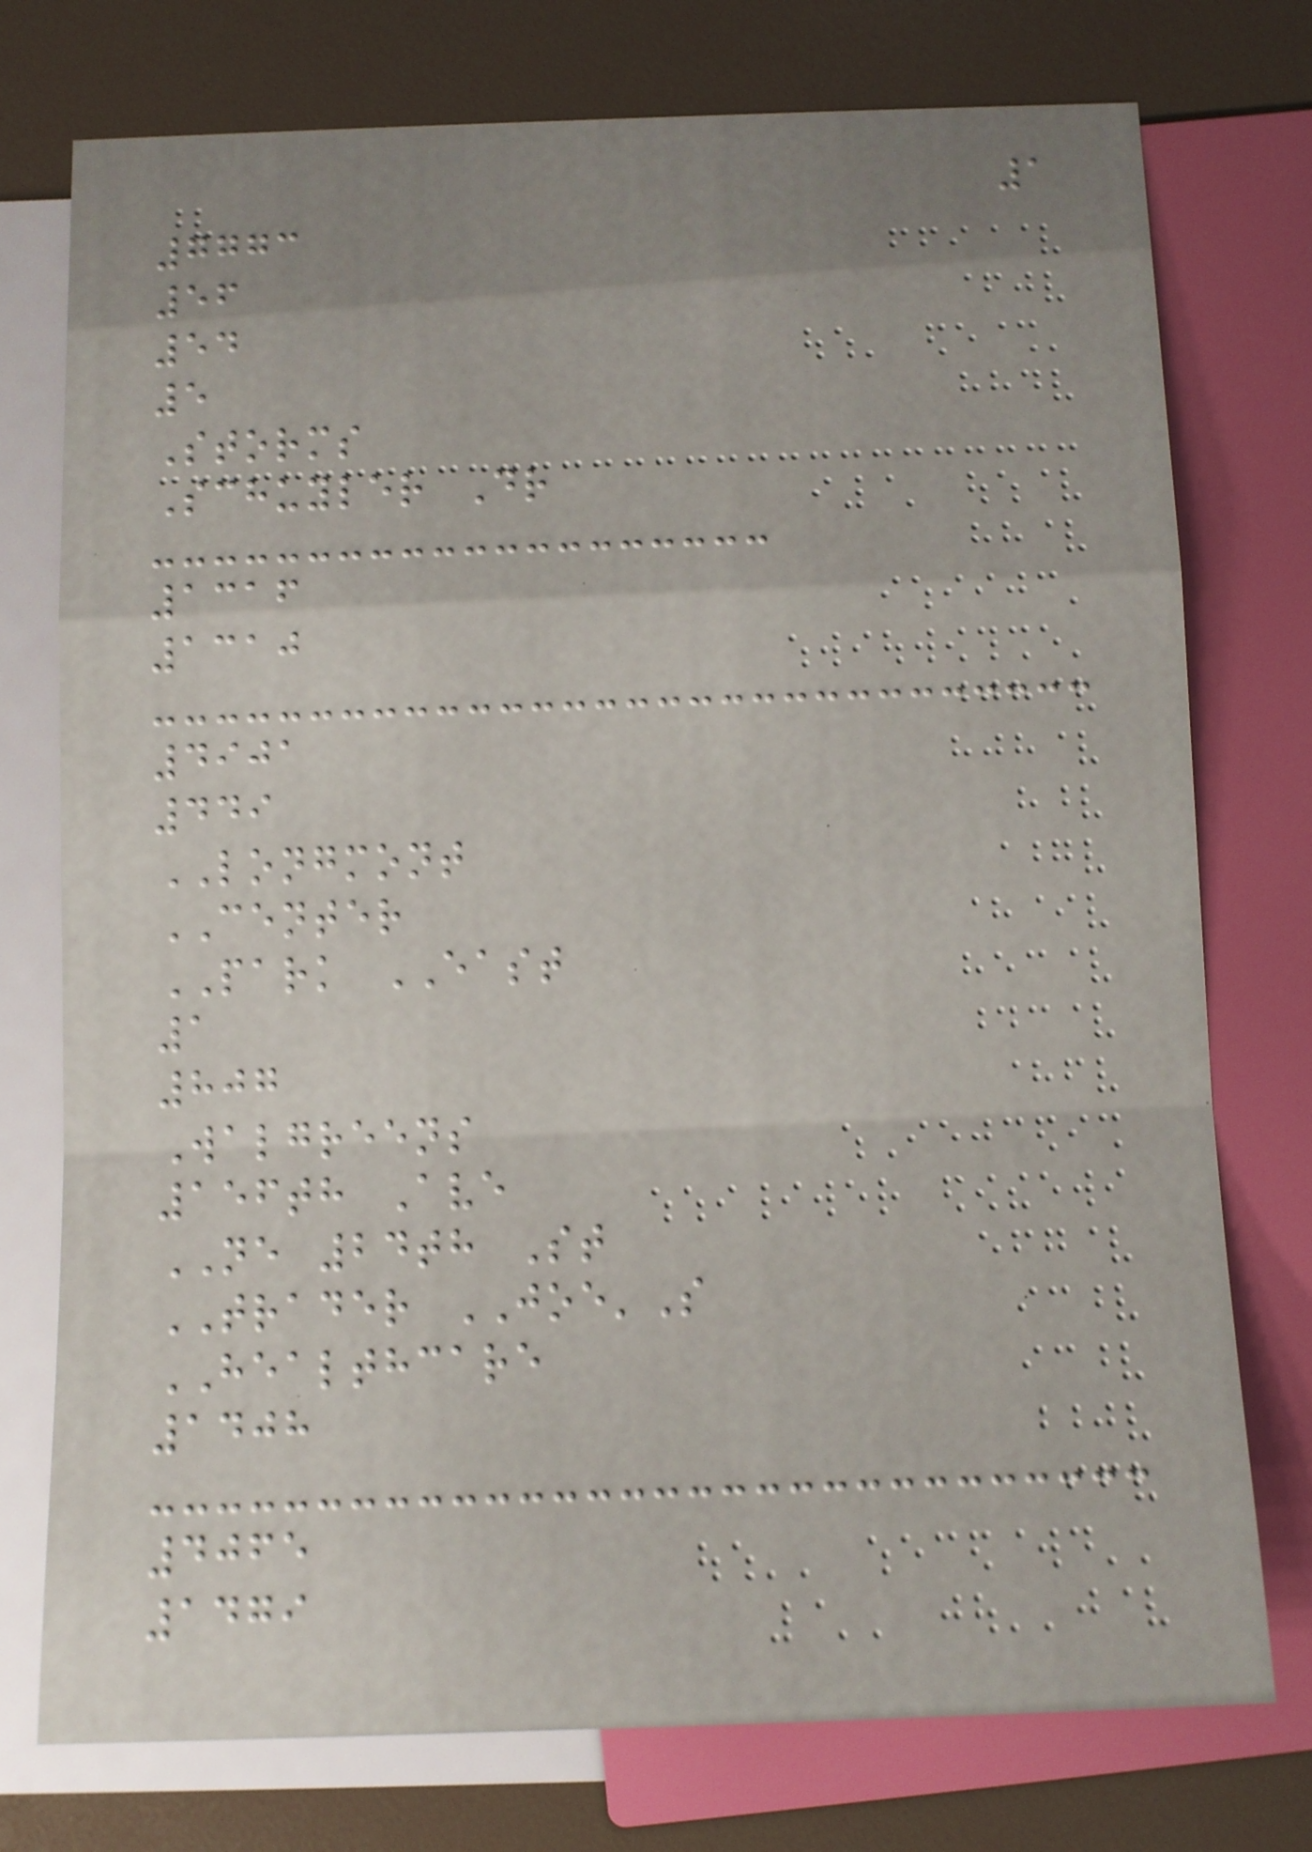1
7773
56
54
5
Storms
Schuyler Dr
1316
1310
4901
449
LONGMONT
CENTER
PARK EAST
1
807
Walgreens
156th Ave
NE 24th St
TRADER JOE'S
HEALTHCARE
1408
4065
1479
